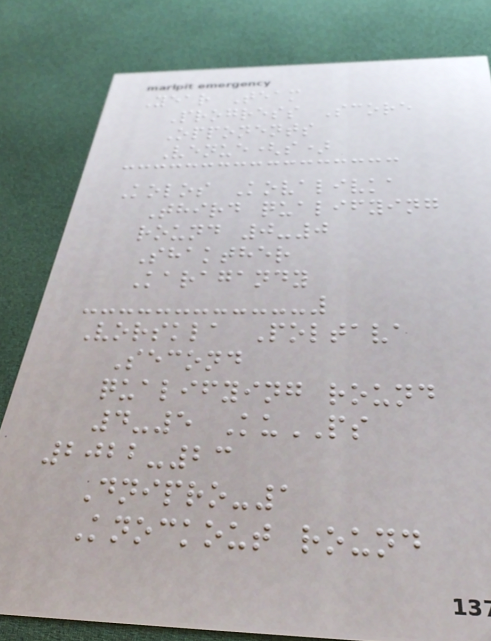Year Team
Progress Score
Opponents
Venue(s)
Kolos Kovalivka
Third qualifying
round 0-0
Shakther
Karagandy
Vorskla Poltava
Second
qualifying round
4-5 KuPS
2022-23
Dnipro-1
Knockout round
